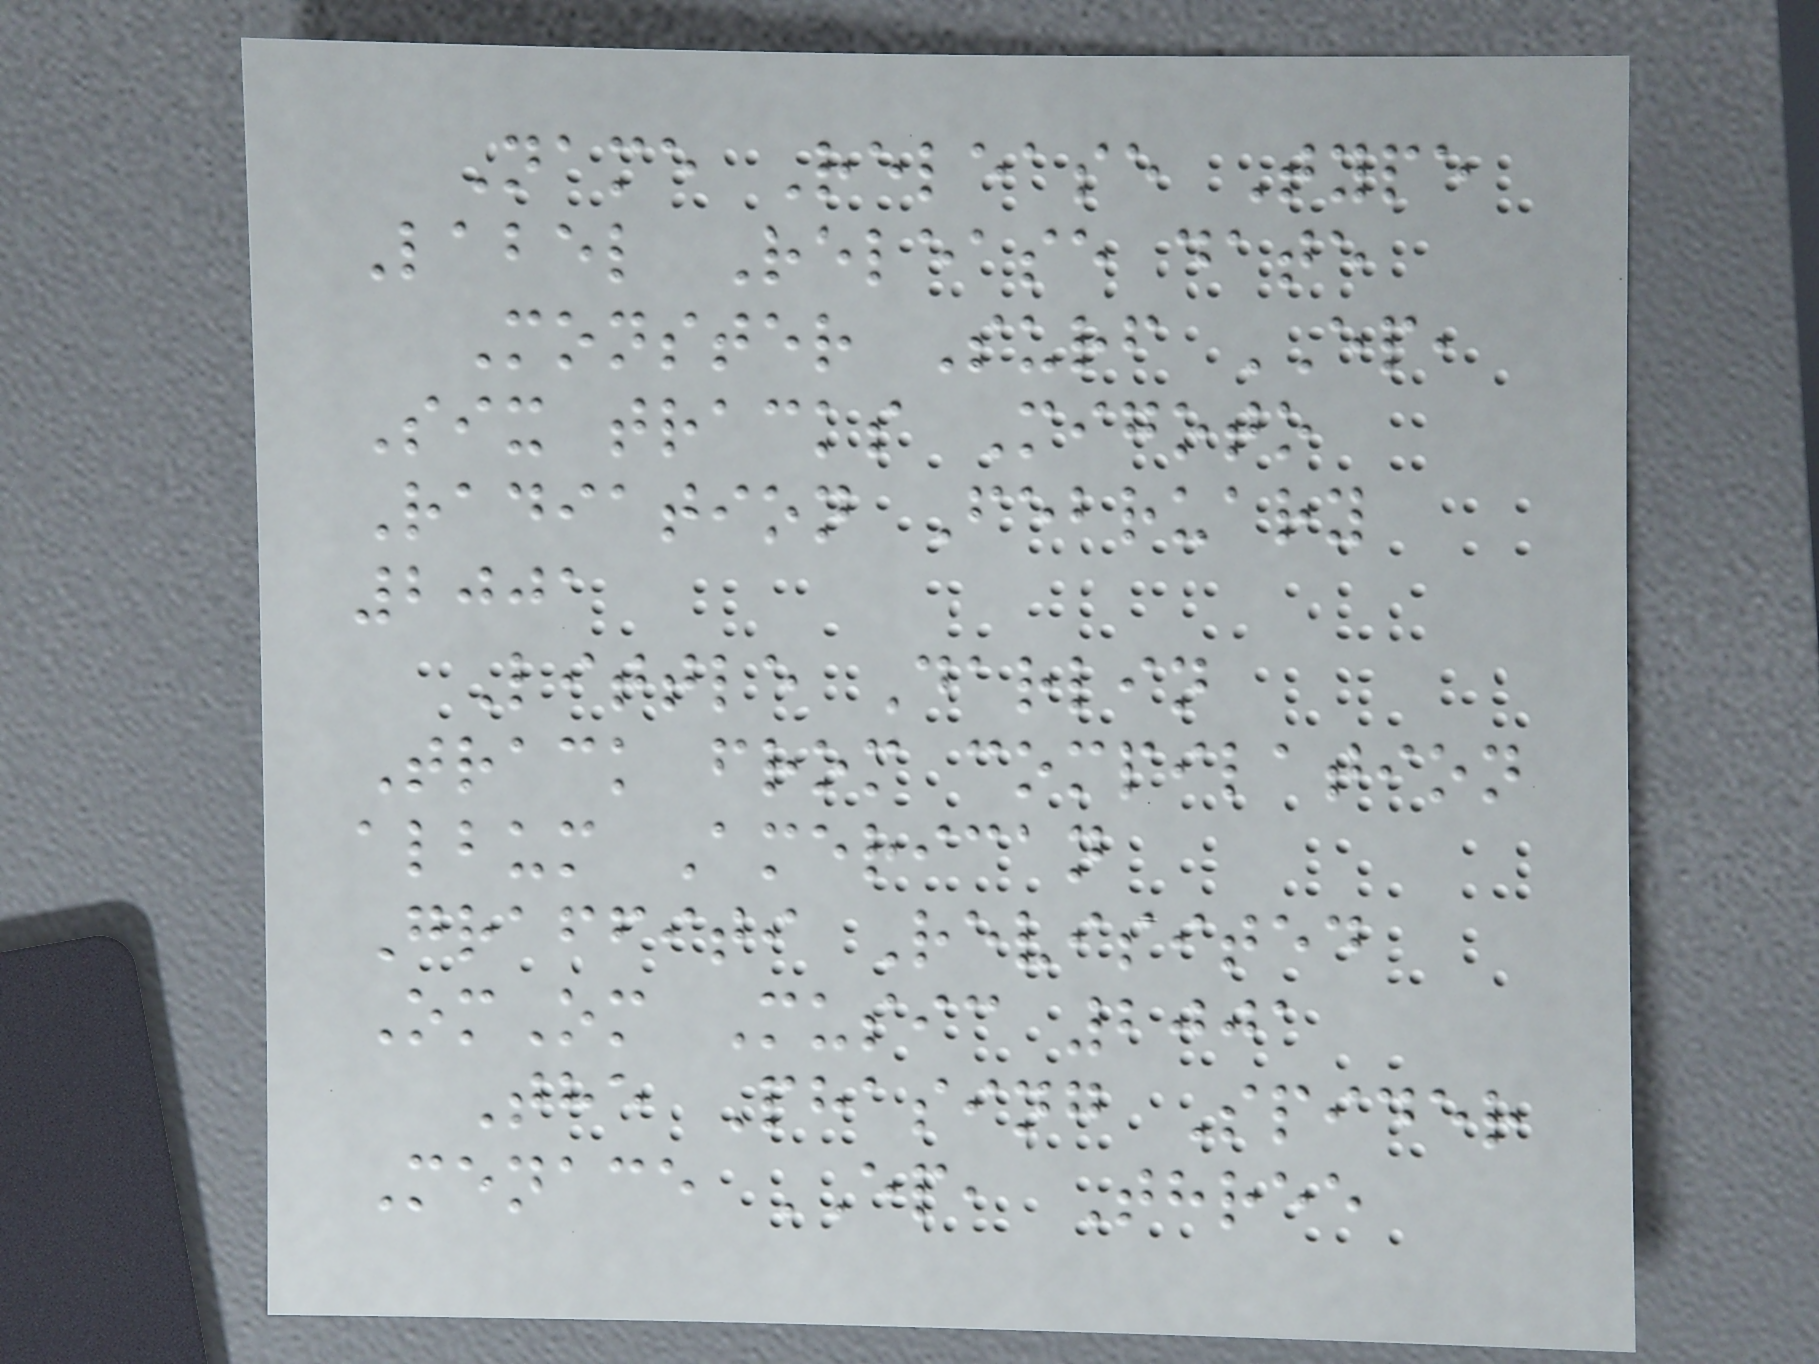Name Release Type
Label Release date
Monster Surf EP,
Six tracks Migoto
Radiation February
2001
Little Darlin
Track from compilation
album American
Graffiti Revisited
OmOm Music 2001
The Phasing Spider
Menace EP, Three
